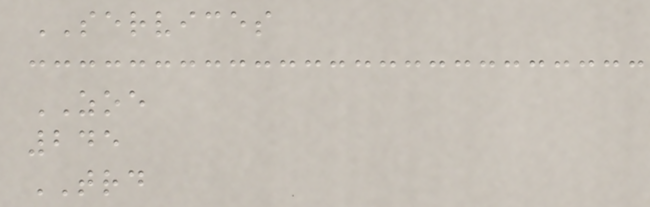SERVICES
ZOE
245
TRD
